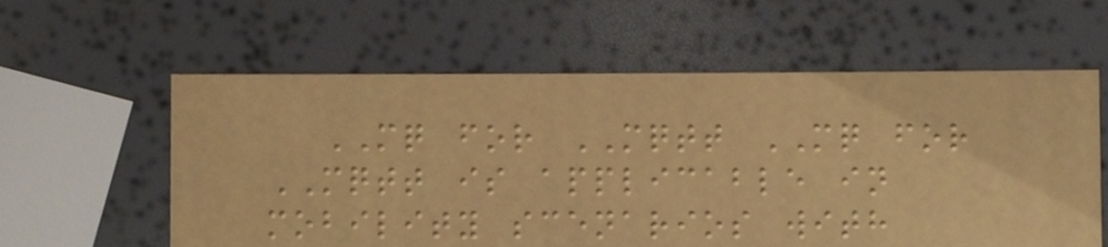MQ for MQTT MQ for
MQTT is applicable in
mobility scenarios with
